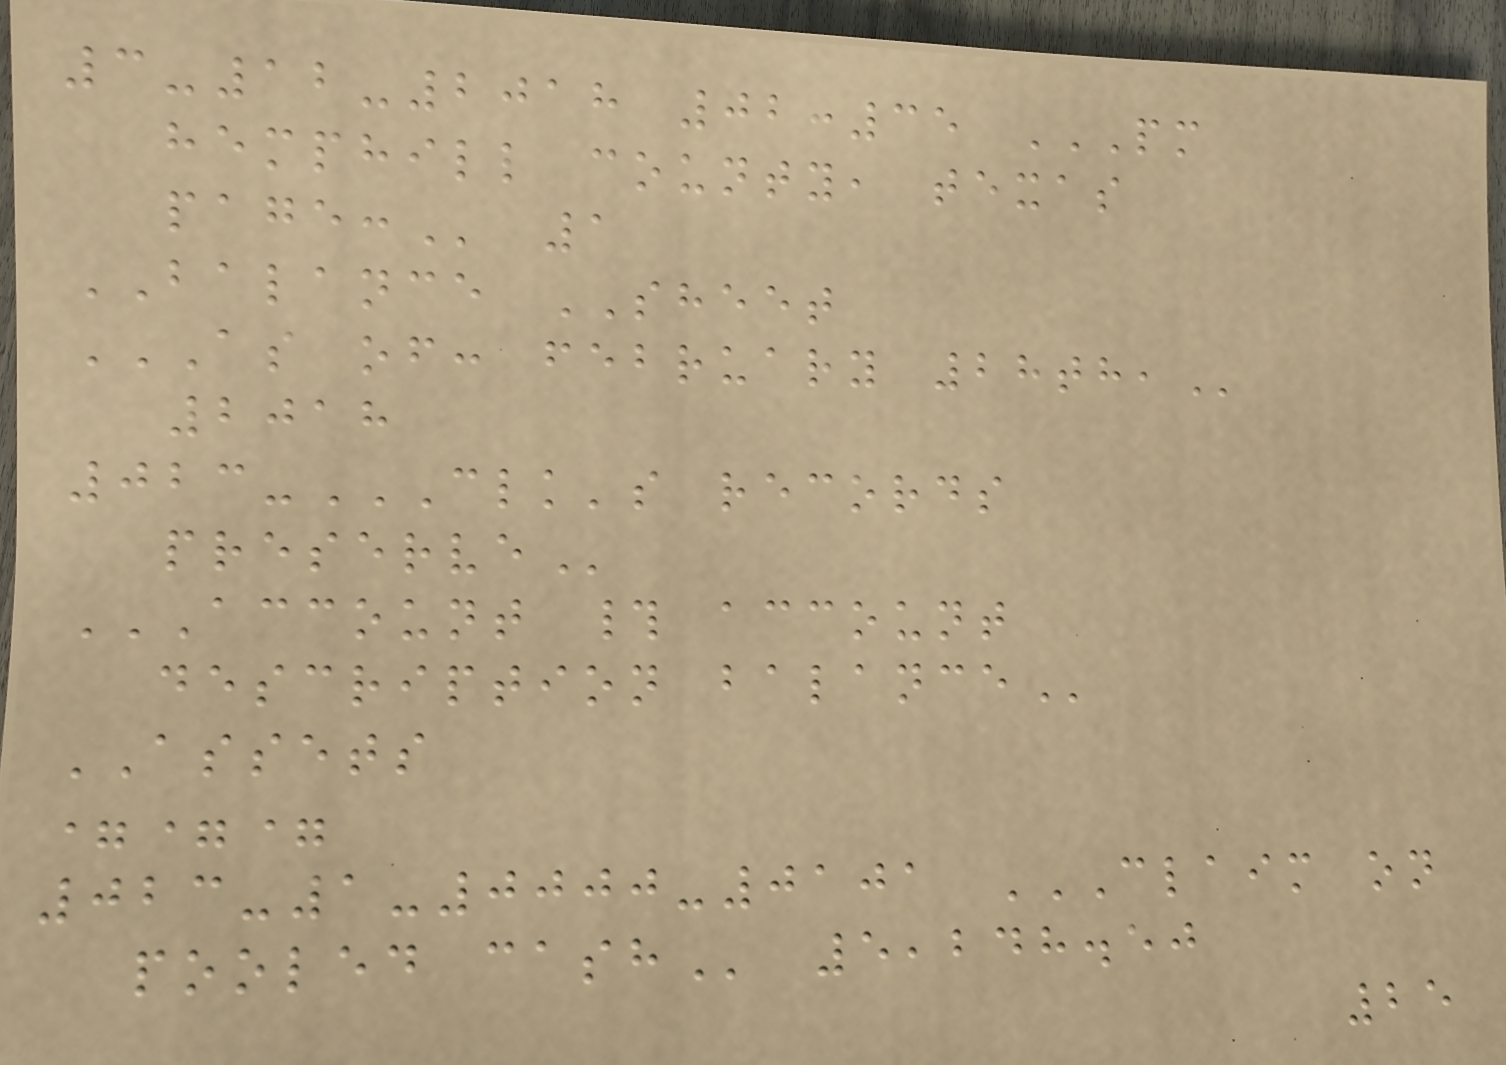3-12-2018 02:35 PM
HEMPHILL COUNTY, TEXAS
PAGE: 1
BALANCE SHEET
AS OF: FEBRUARY 28TH,
2018
023-CLK'S RECORDS
PRESERVE
ACCOUNT # ACCOUNT
DESCRIPTION BALANCE
ASSETS
===
023-1-0000-0101 CLAIM ON
POOLED CASH 5,248.50
25
